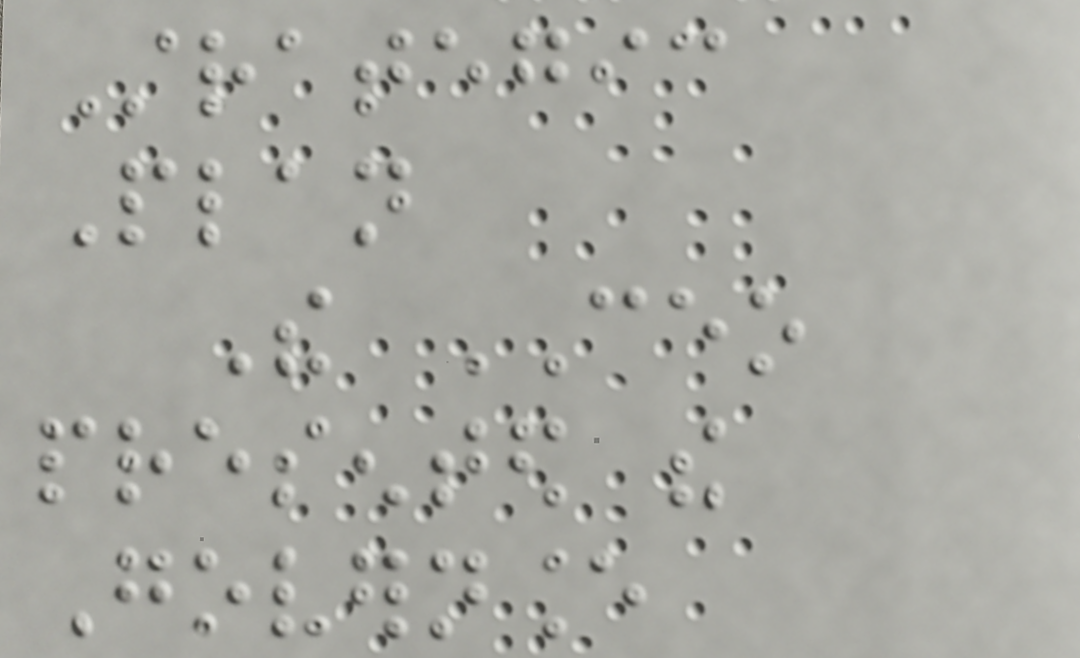Strategic
Plan
The CEO
presented the
Governance
